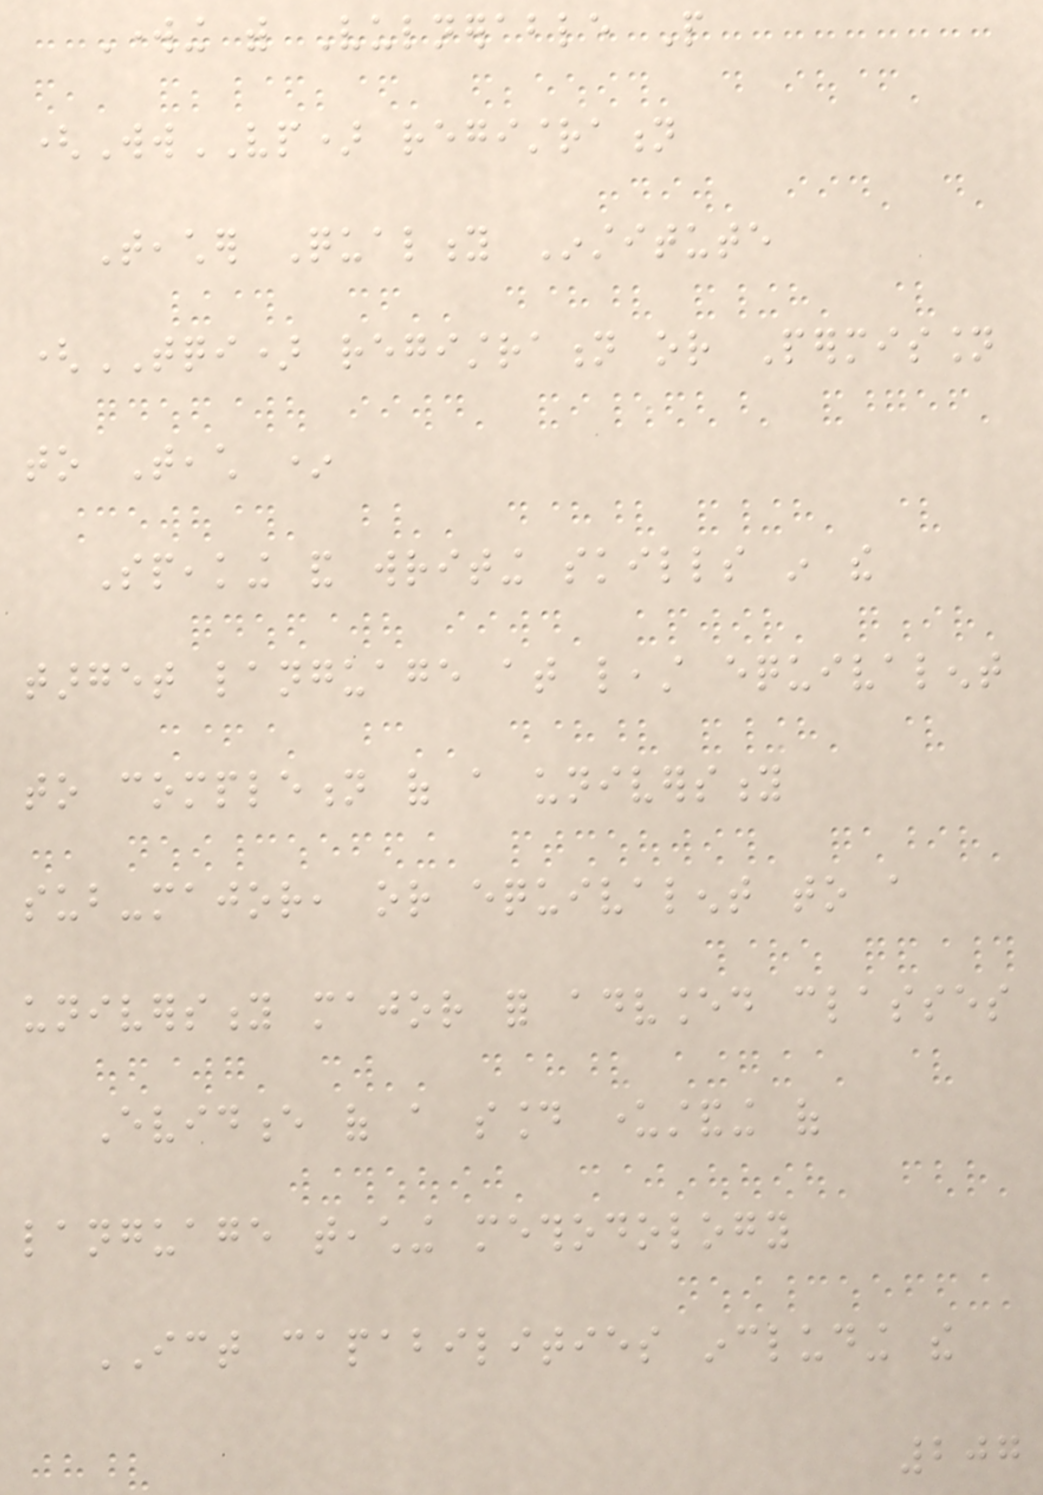Working with Vulnerable People
(WwVP) registration
Teacher Quality Institute
(TQI) registration or Permission
to Teach *
Speaking and writing skills in the
target language at least equivalent
to completion of a university
sub-major, or equivalent to a
university major for advanced classes
Evidence of a sound understanding of
language teaching methodology
ICT capabilities including the
207
